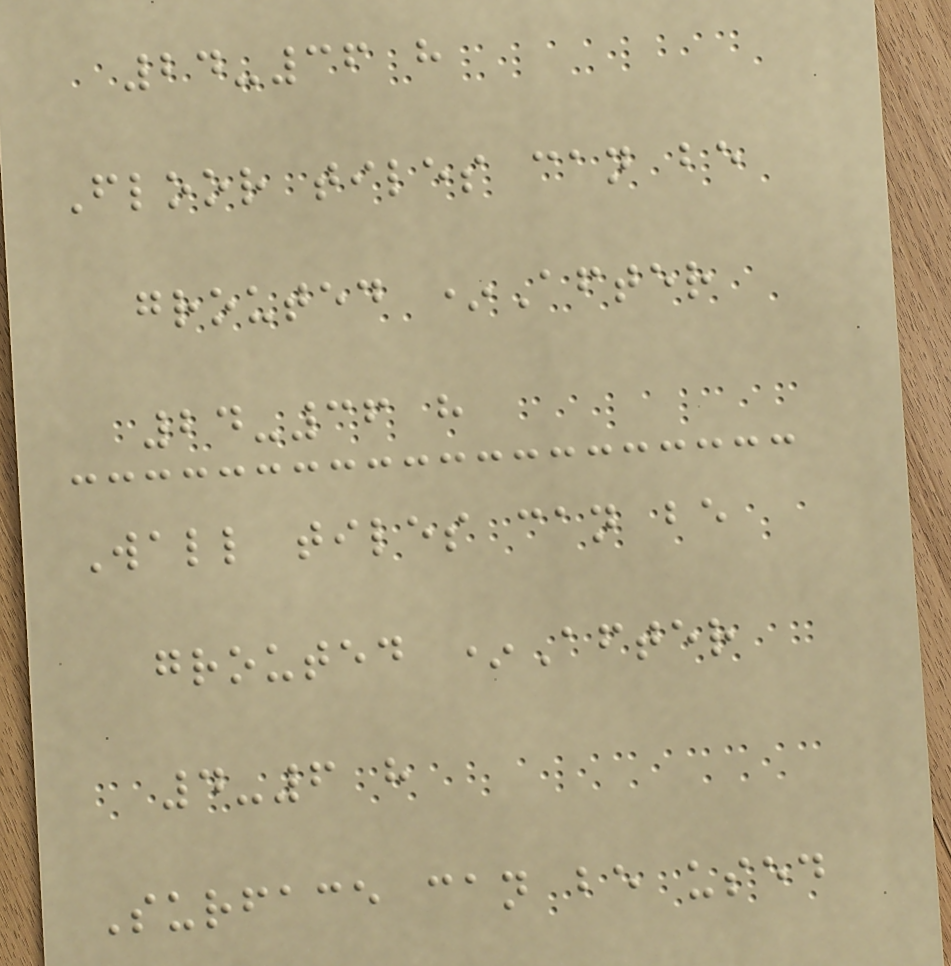24-36 h
Floor tiles can be
grouted *After
24-36 h
Wall tiles can be
grouted *After
4-6 h
Surface can be used
